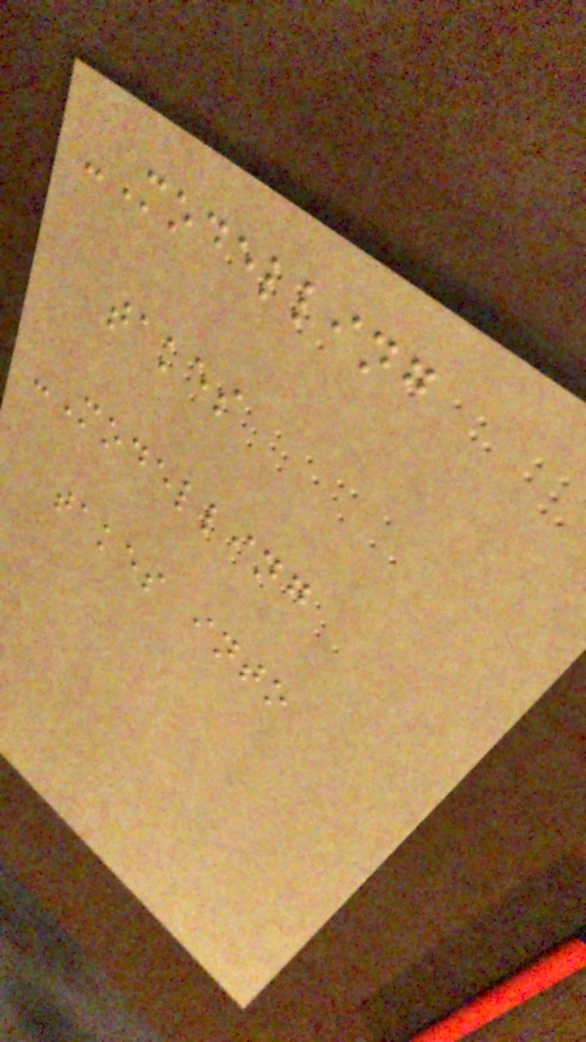-Modelling
takes
-Modelling
takes into
